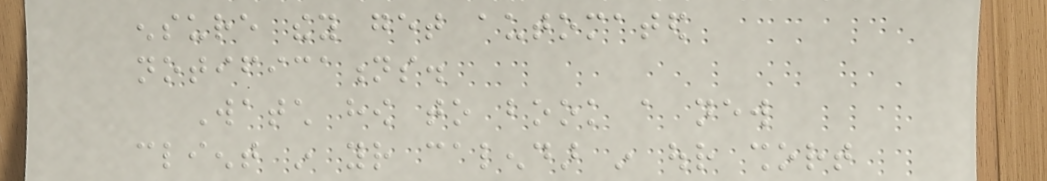ensure they get automated
notifications.
Watch how to book a new
client in your calendar in our short
